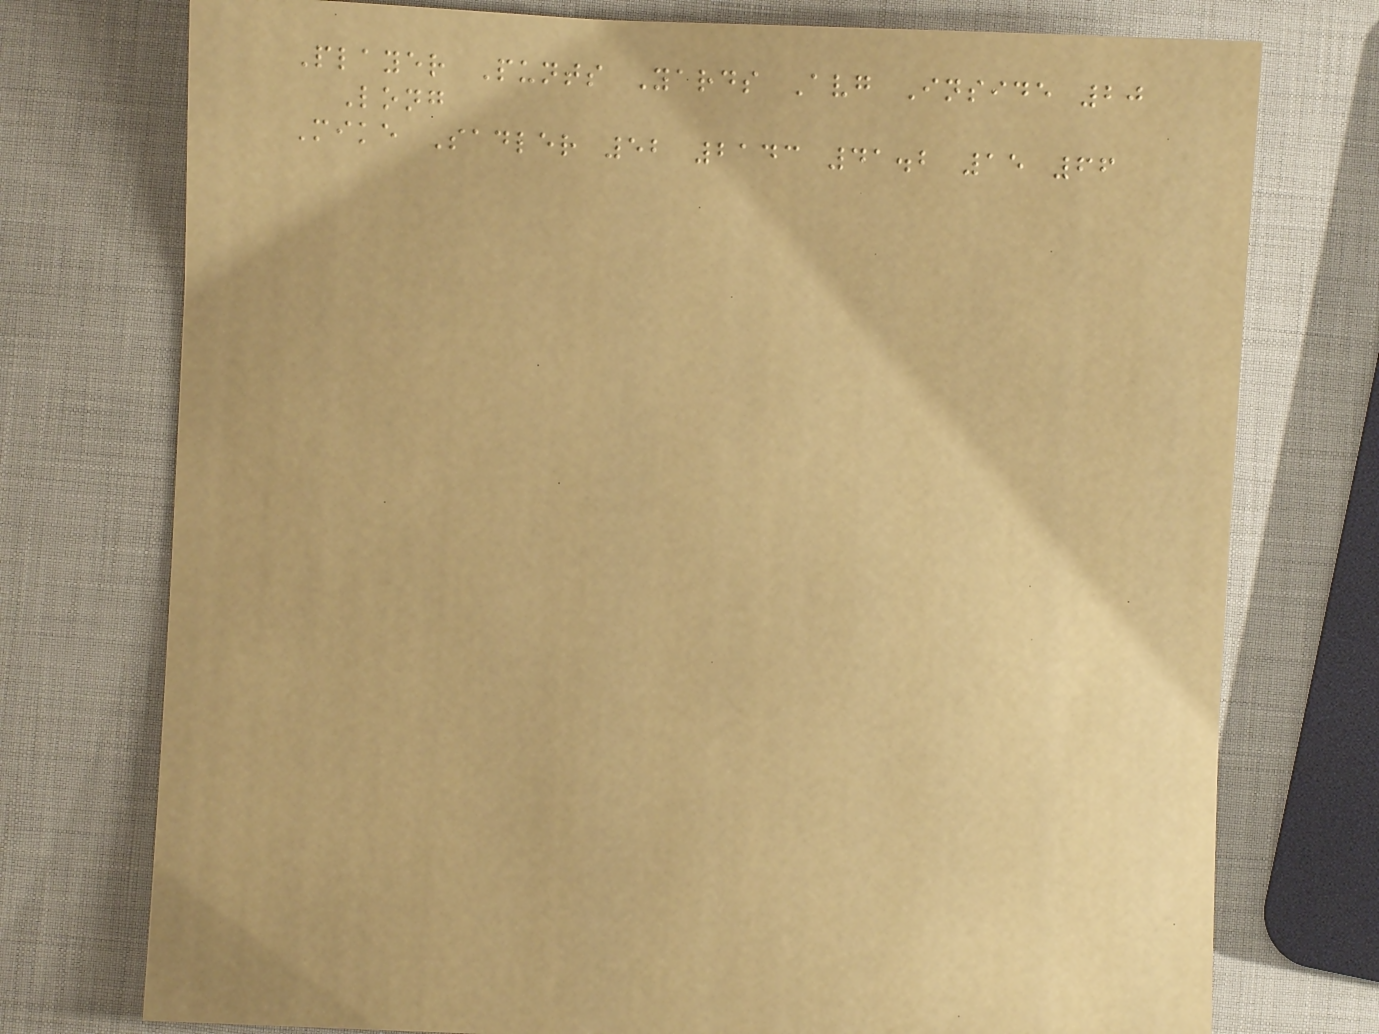Player Punts Yards Avg Inside 20
Long
Mike Sadler 52 2143 41.2 15 66
